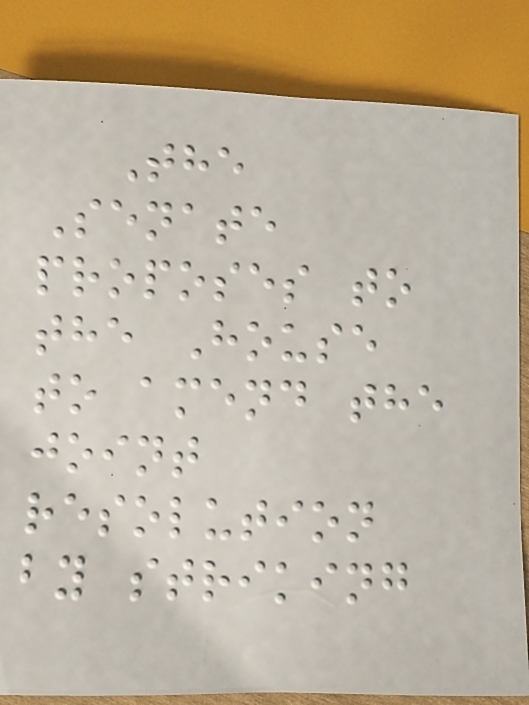The
Senate
proposes to
the House
to amend the
joint
resolution
by striking
